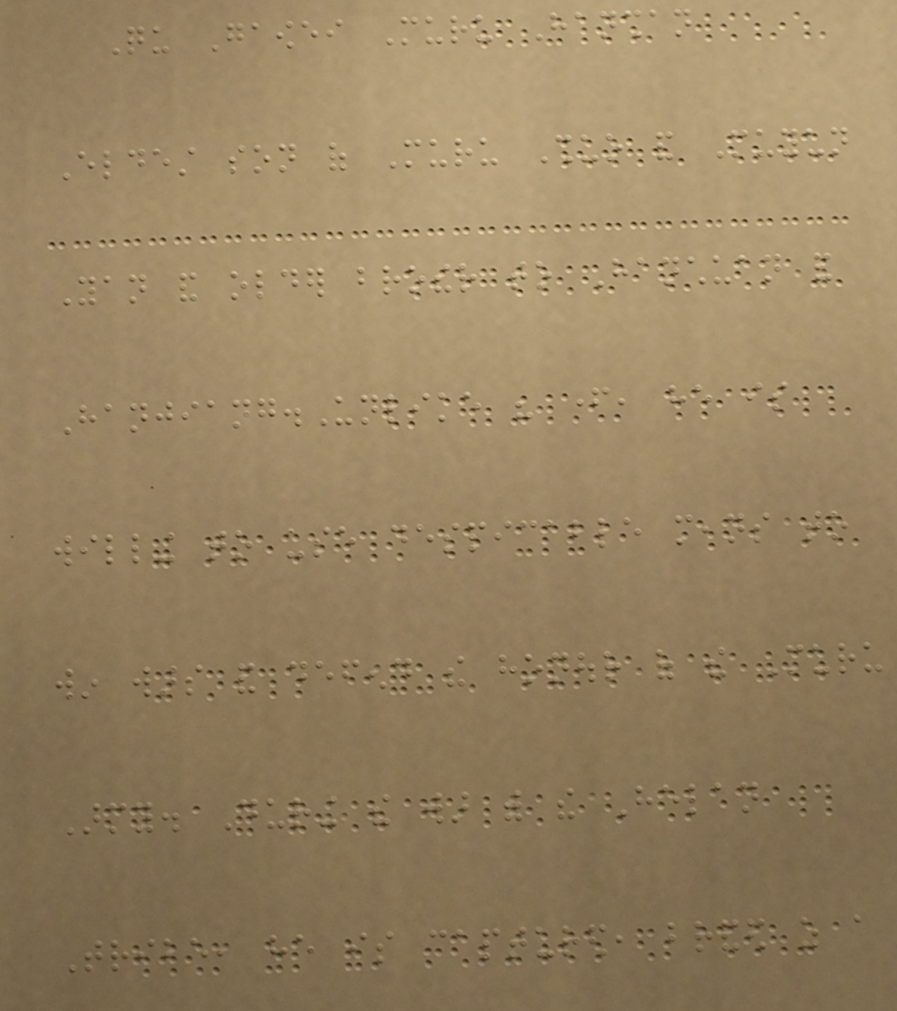Qu Gaowei Muru Hanshan
Eldest son of Muru Shuo and Muyun
Yan and older brother to Hanchuan and
Hanjiang.Unlike his father, he is
willing to use despicable means to
win wars and defend the honour of the Muru
Army. During the war with the Helan
Tribe, he is captured, branded as a
